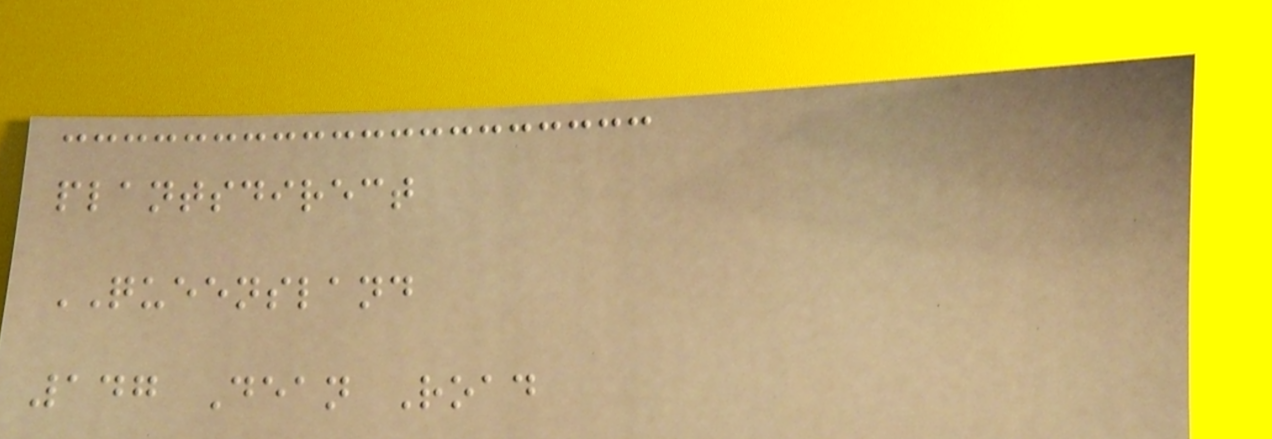plantsdirect
QUEENSLAND
147 Dean Road
